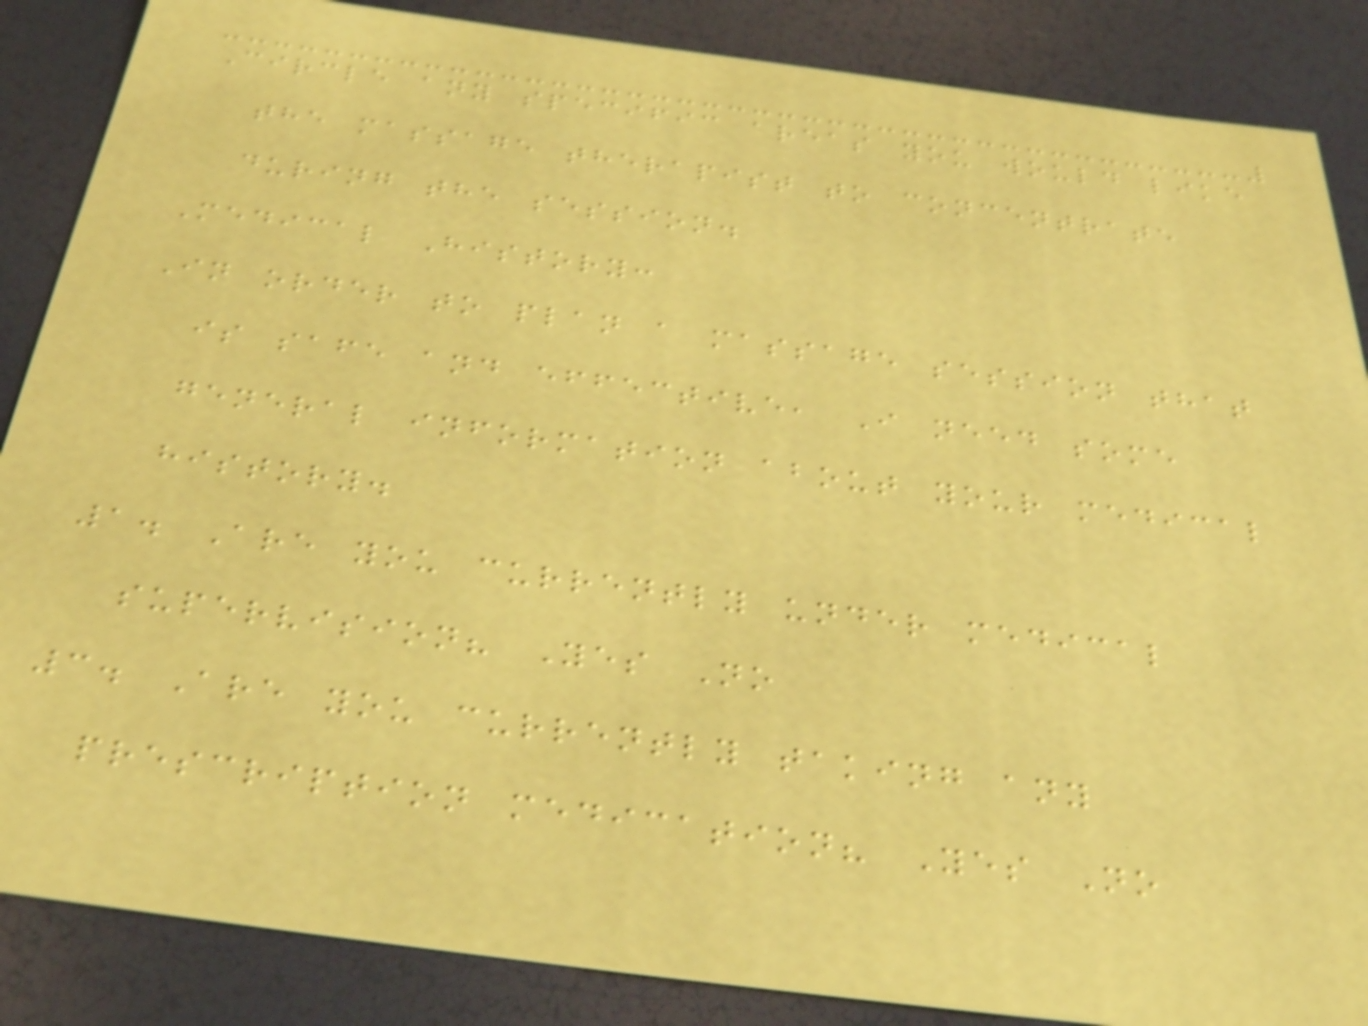Circle any specific areas you would like
the massage therapist to concentrate
during the session.
Medical History:
In order to plan a massage session that
is safe and effective, I need some
general information about your medical
history.
1. Are you currently under medical
supervision? Yes No
3. Are you currently taking any
prescription medication? Yes No
